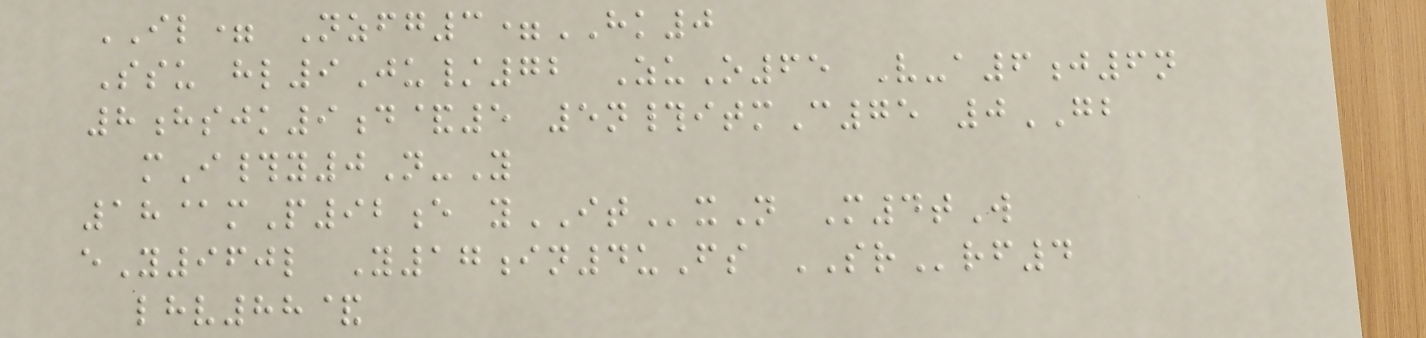IL= Nzfg3=HK0
Ssu hl9Ju/72 ZuO65 V-a6j6n
8hsjk9d&5 5n#itmC75 0GB
mI#y0N-Y
18@mP92e yITxN M4tW
eY960l Y17in4uFs SRrf4
lhv88&
